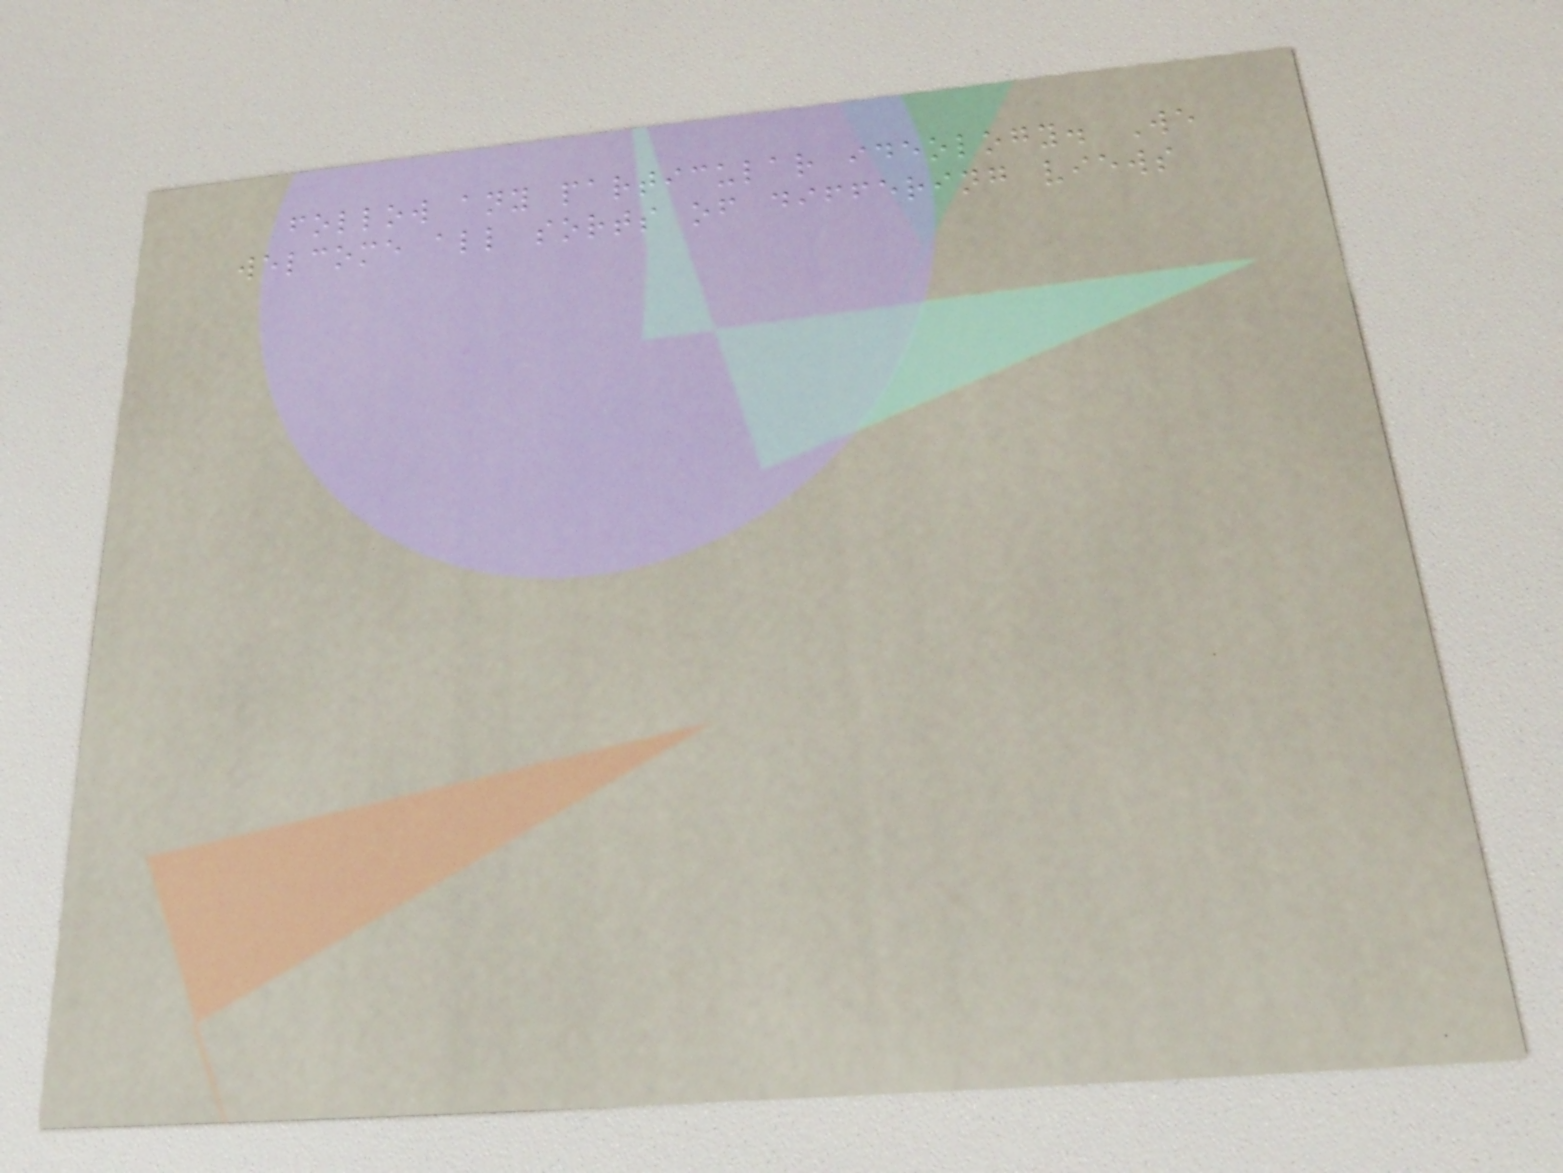follow any particular ideology. We
welcome all sorts of differing views
